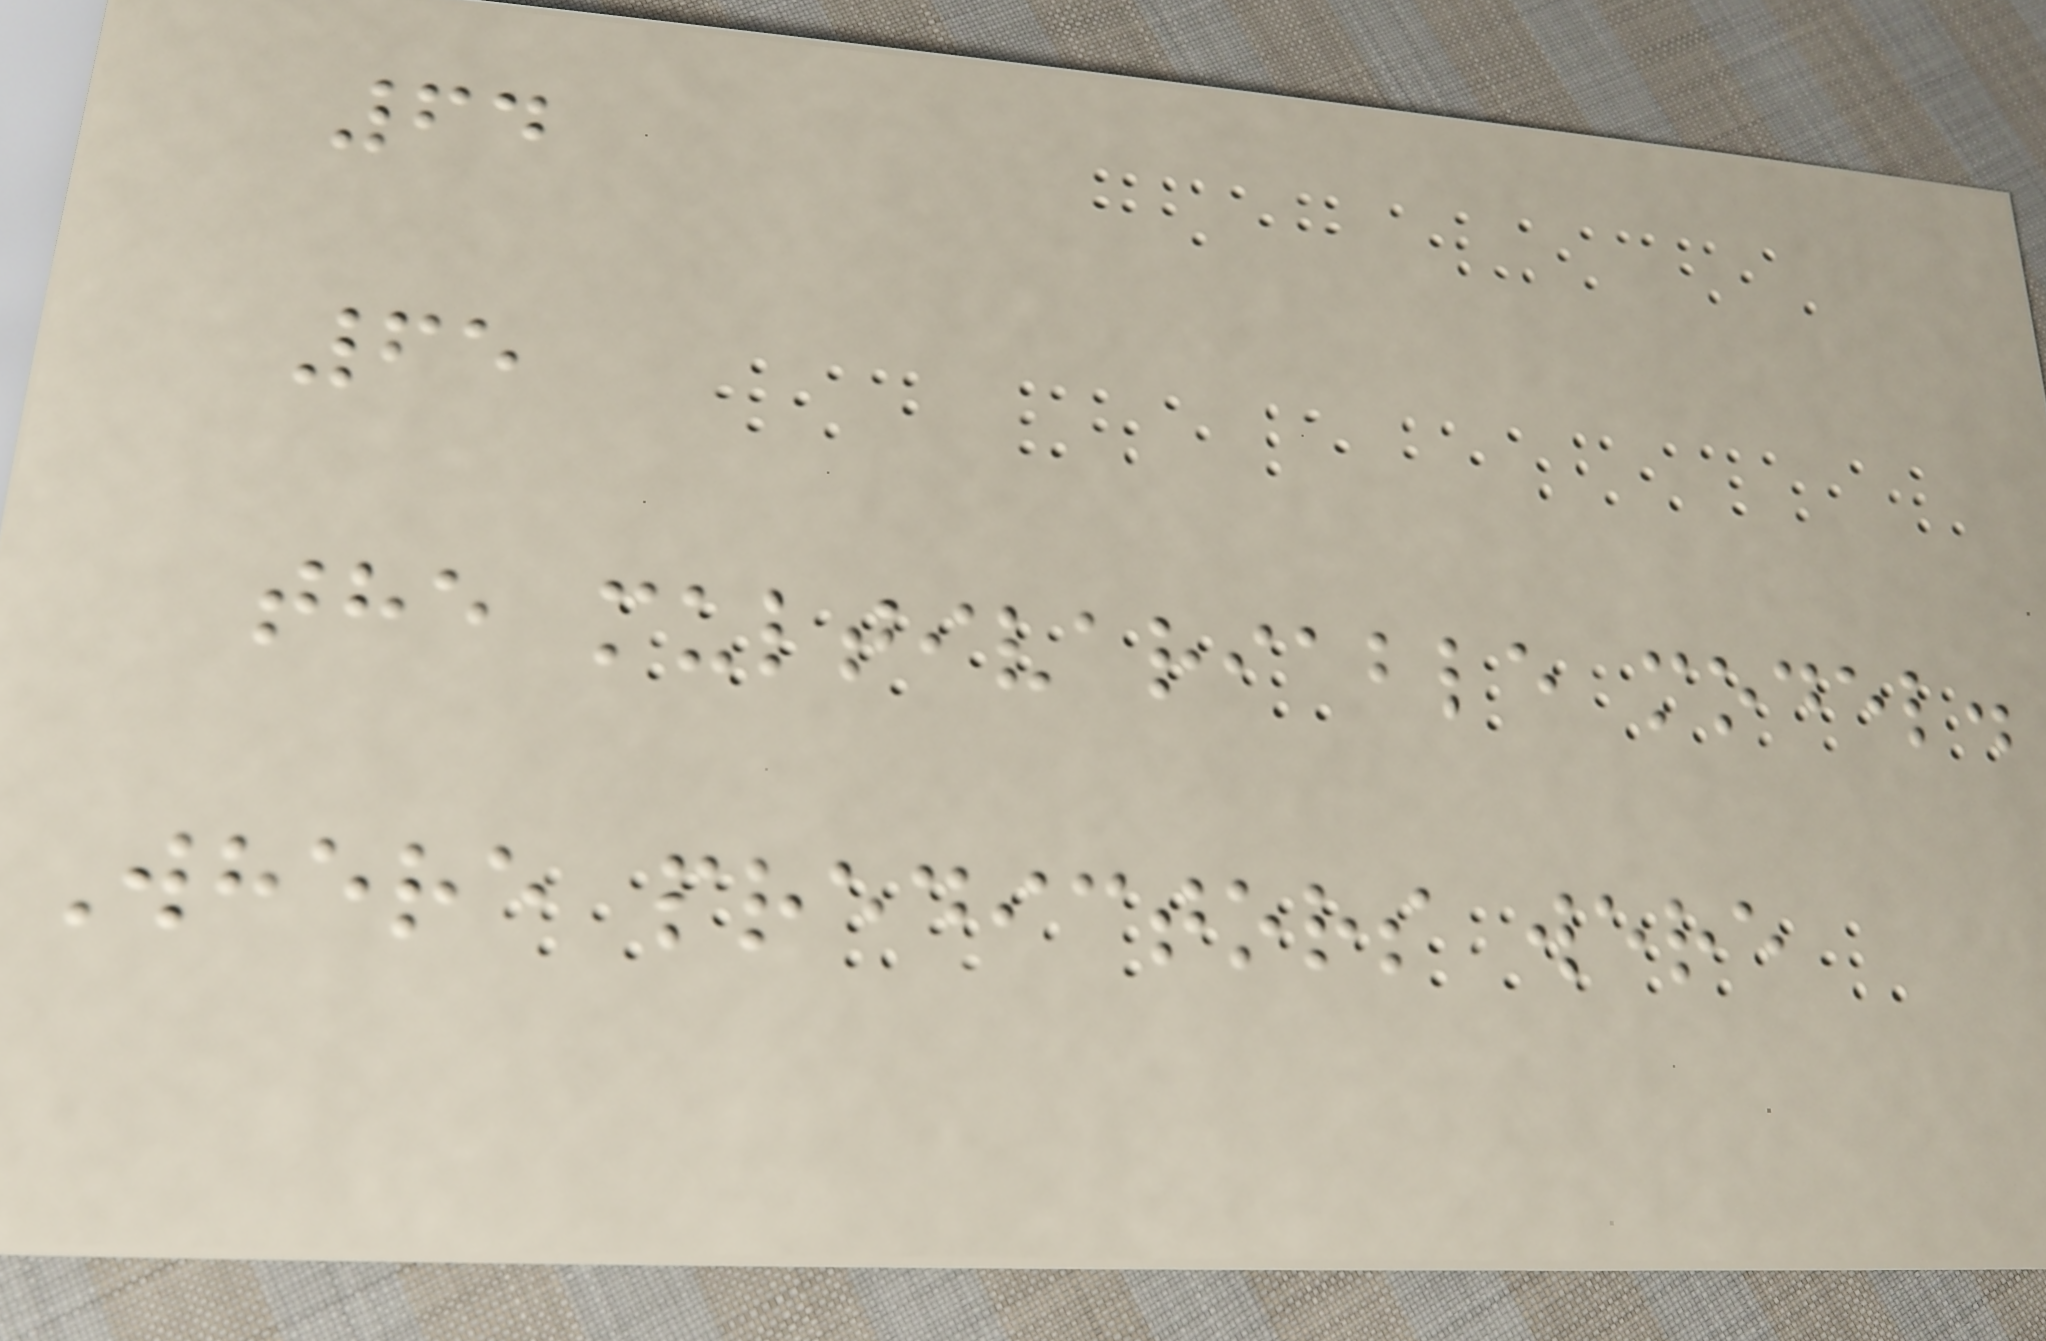64
65
the multivariable model.
Where predictors were
